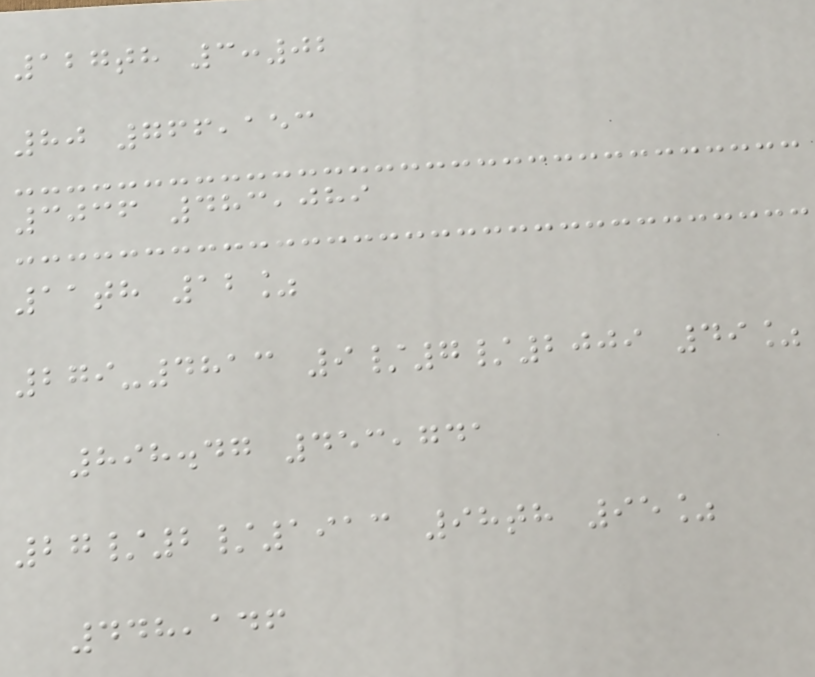127th 3:02
80 766,153
3036 483,089
11th 12%
279-4813 9/7/2009 49%
898.47 453,741
27/2/1913 98th 95%
448,146
